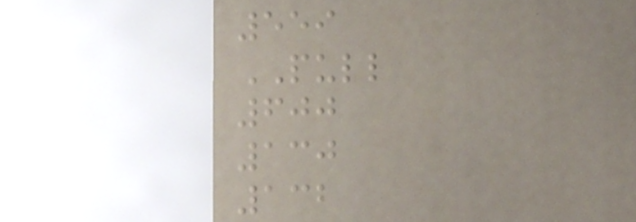559
PULL
600
130
132
